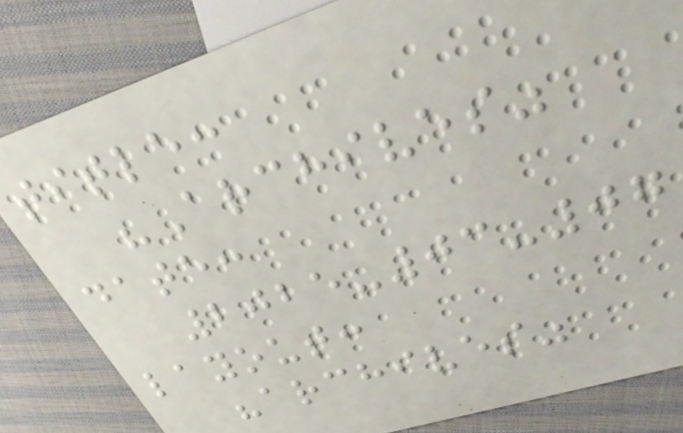title:
"Archives"
date:
2025-03-07
layout:
"archives"
